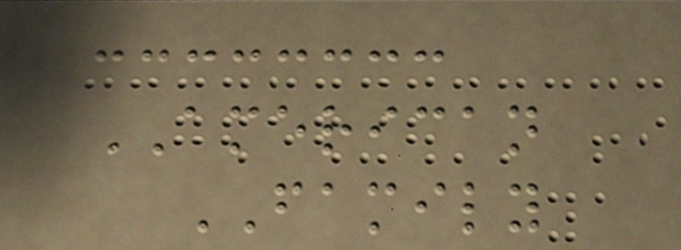AMERICAN
FAMILY
